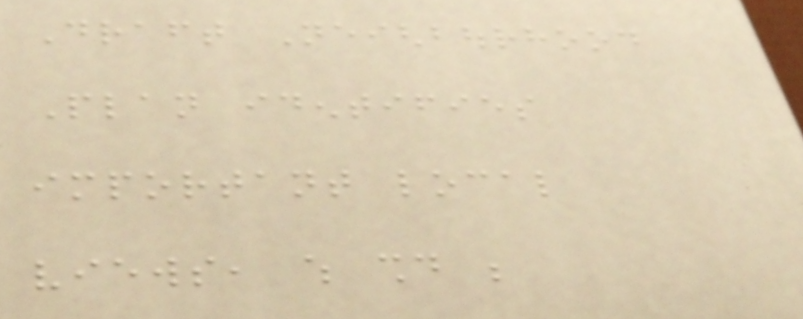Draft Neighbourhood
Plan identifies
important local
views, which should be
